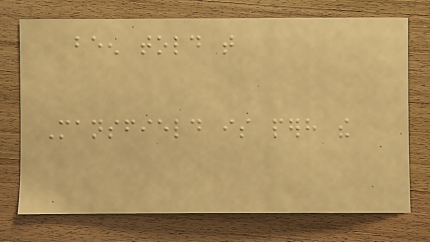been told that
Mansfield is perhaps the
